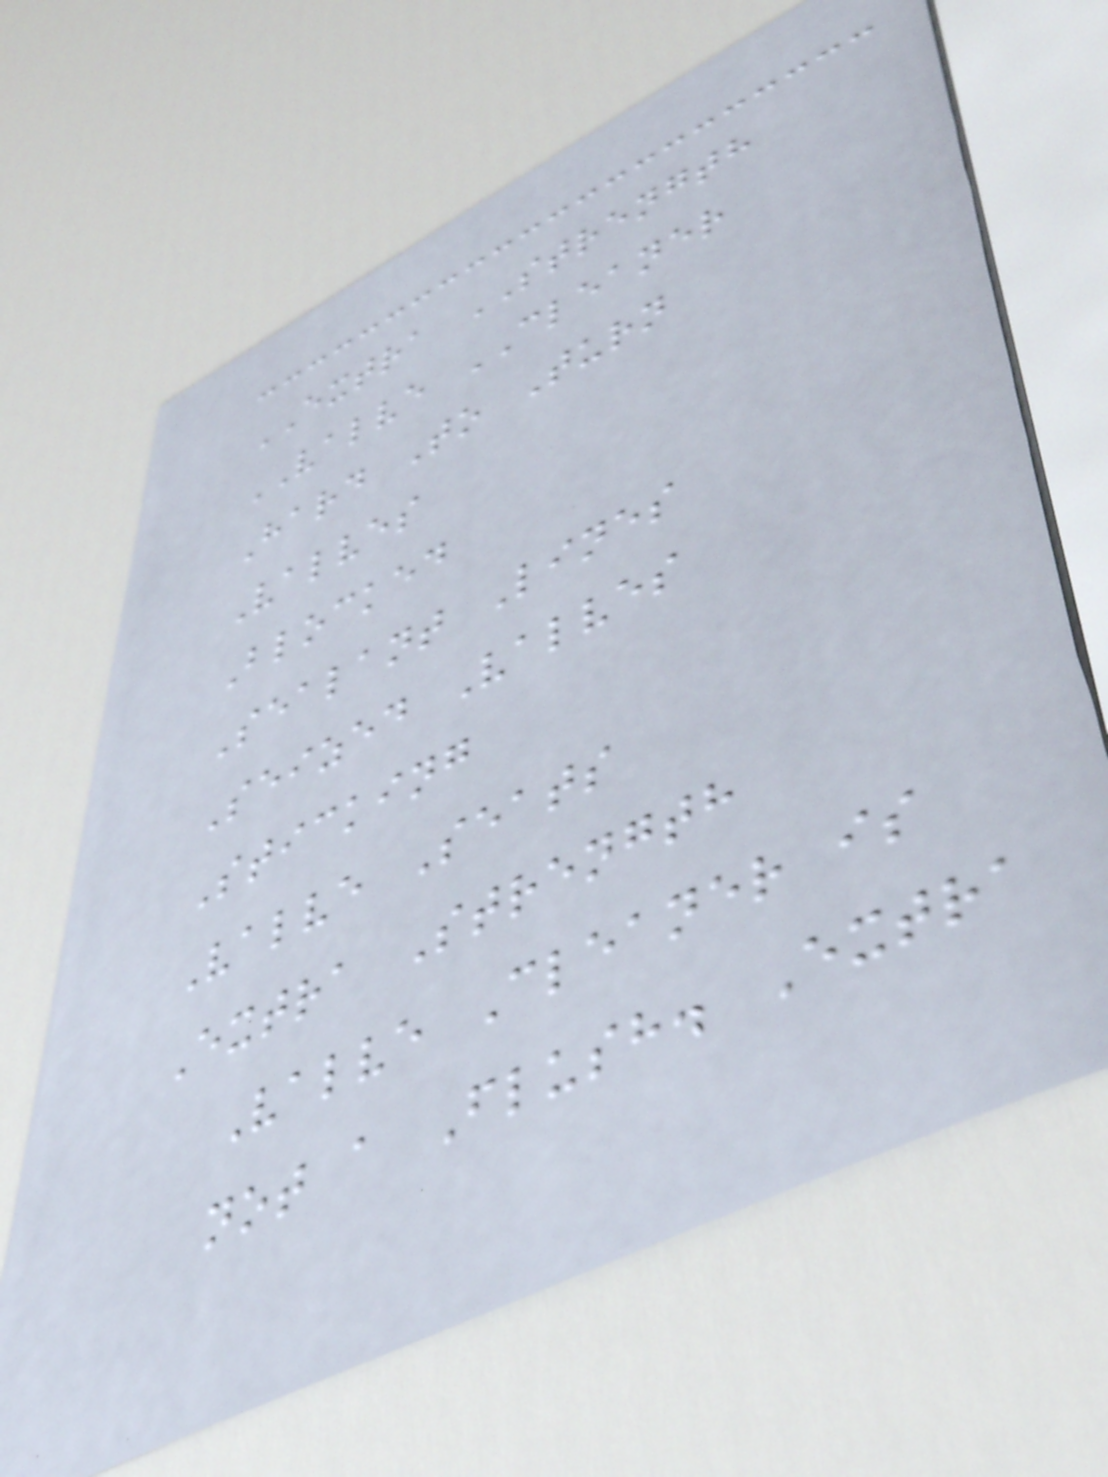EXTRA STRENGTH
VALVE CLEANER
Hard To Turn
Valves
Blocked
Sealant Lines
Seized Valves
Sticking
Valve Seats
Extra Strength
Valve Cleaner is
not a Flush. Extra
